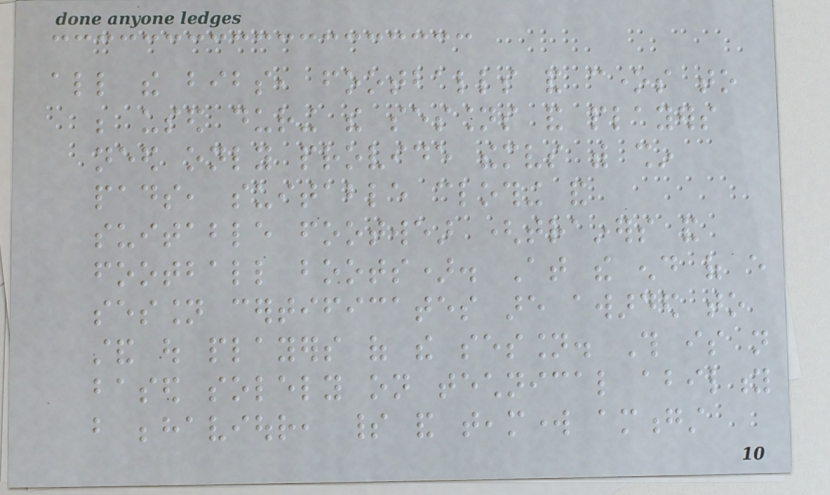all the bibs, footballs and cones to
be used during the sessions and players
need only provide themselves with shin
pads, suitable clothing and
suitable footwear (trainers and
football boots). At the end of every
session certificates are awarded to
stand out players of the session. This is not
based solely on technical ability
but behaviour, spirit and teamwork amongst
